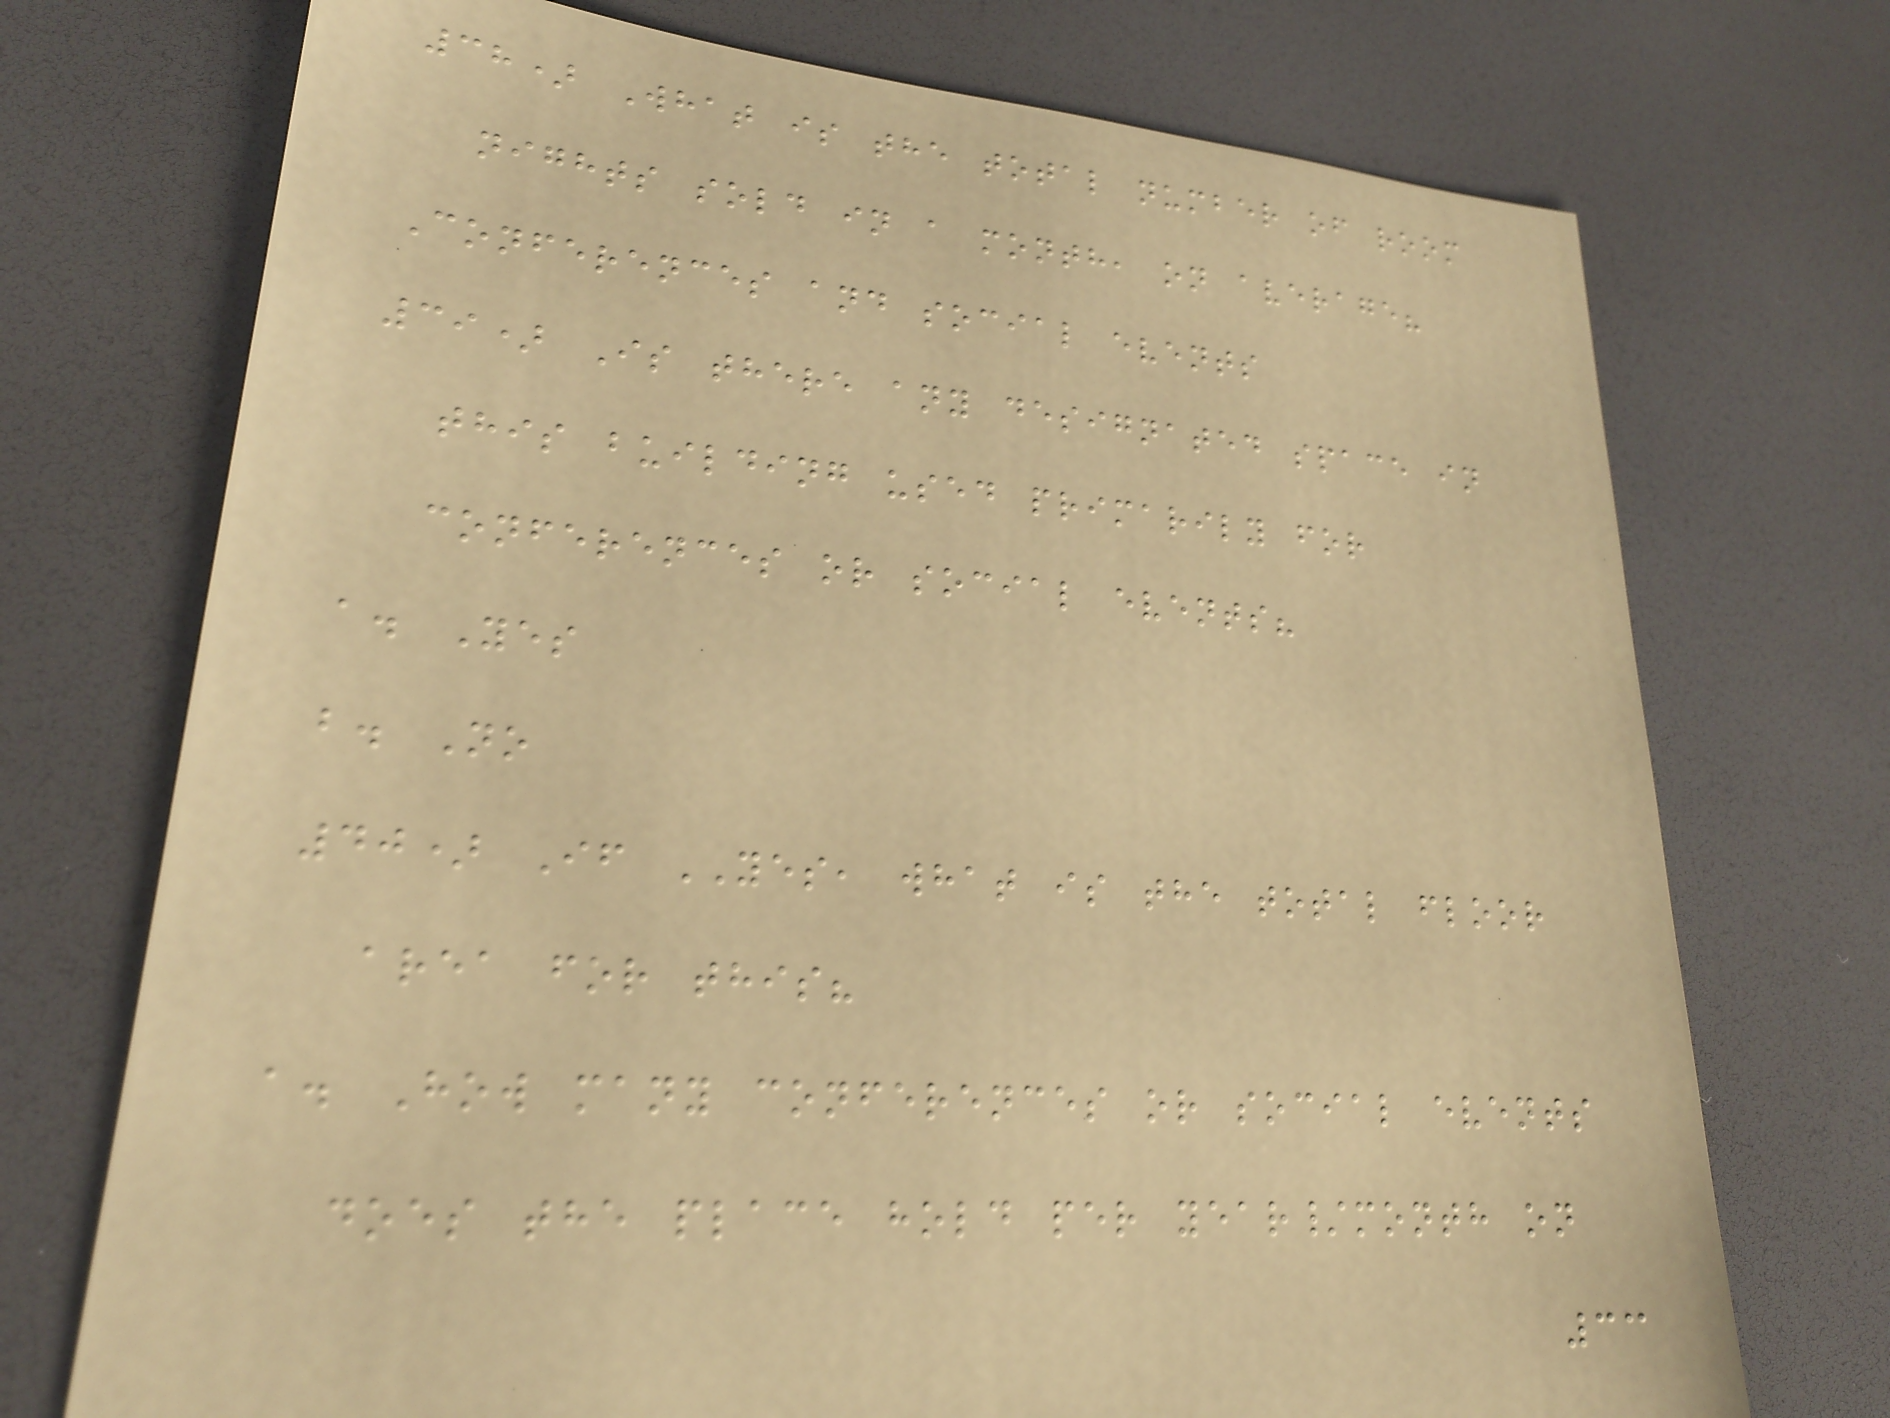38) What is the total number of room
nights sold in a month, on average?
Conferences and social events
39) Is there any designated space in
this building used primarily for
conferences or social events?
a. Yes
b. No
40) If YES, what is the total floor
area for this?
a. How many conferences or social events
does the place hold per year/month on
33
